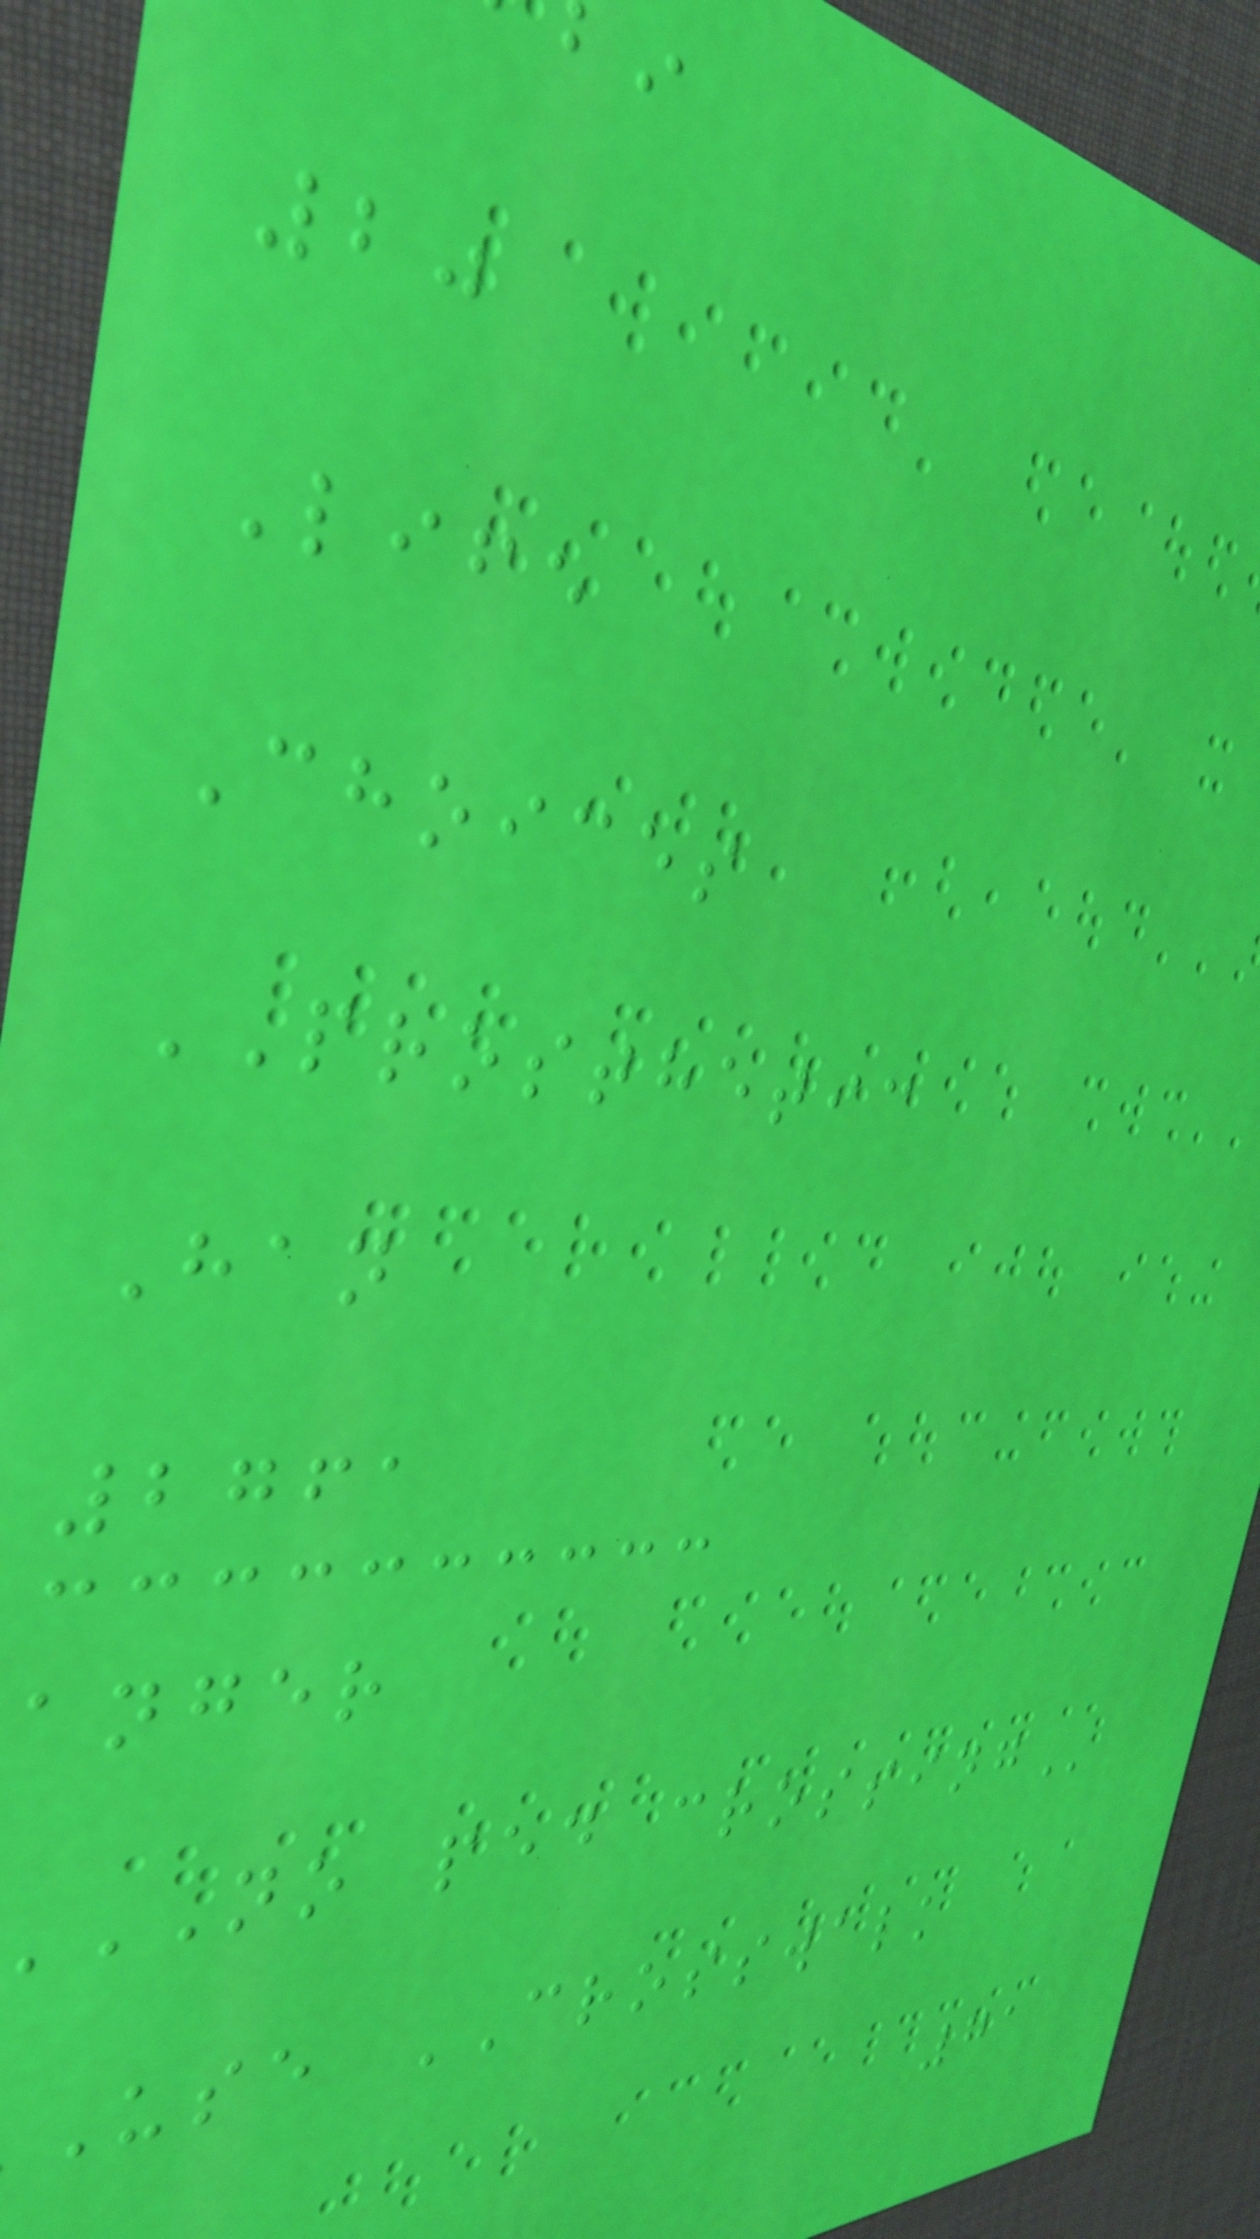20
Life
Choices
PROSTHETIC
Han
2761
anger
NO ped
use CROSSWALK
71
